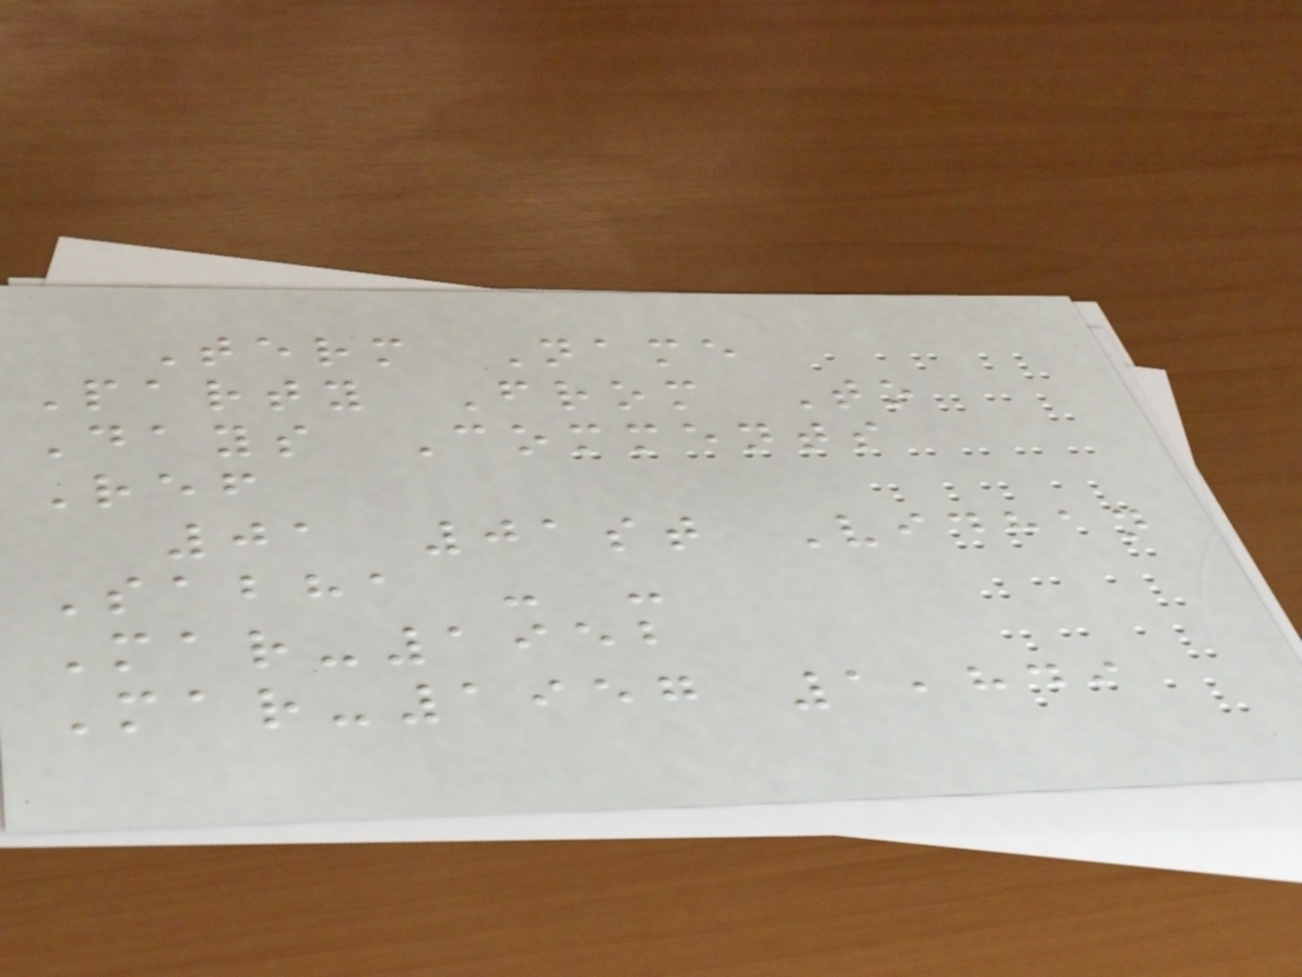Term Name
Party From To
Days Comments
Ref
01 01st Vidhan
Sabha - -
Mar-1952
Mar-1957 1,849
